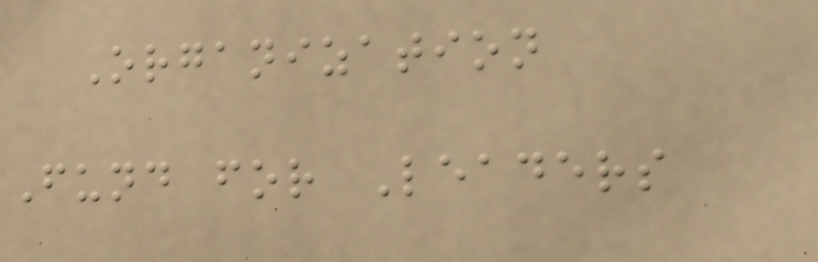Organization
Fund for Leaders
